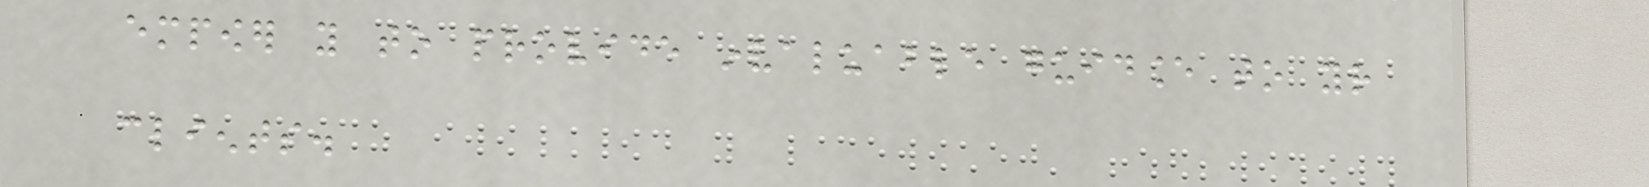empower you to provide invaluable guidance to your
clients.
